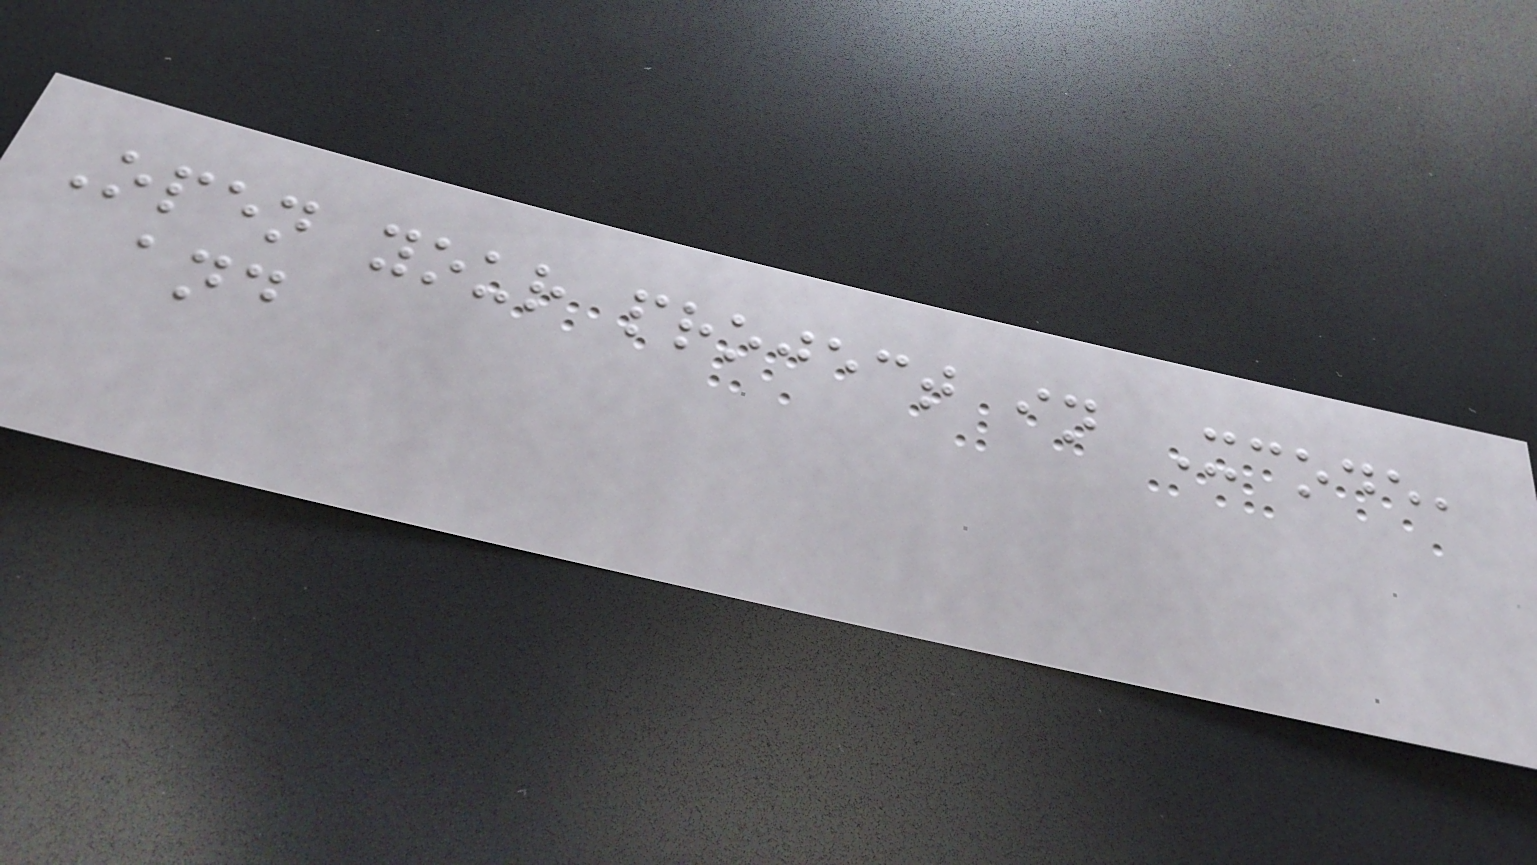Open your project in Xcode,
and
